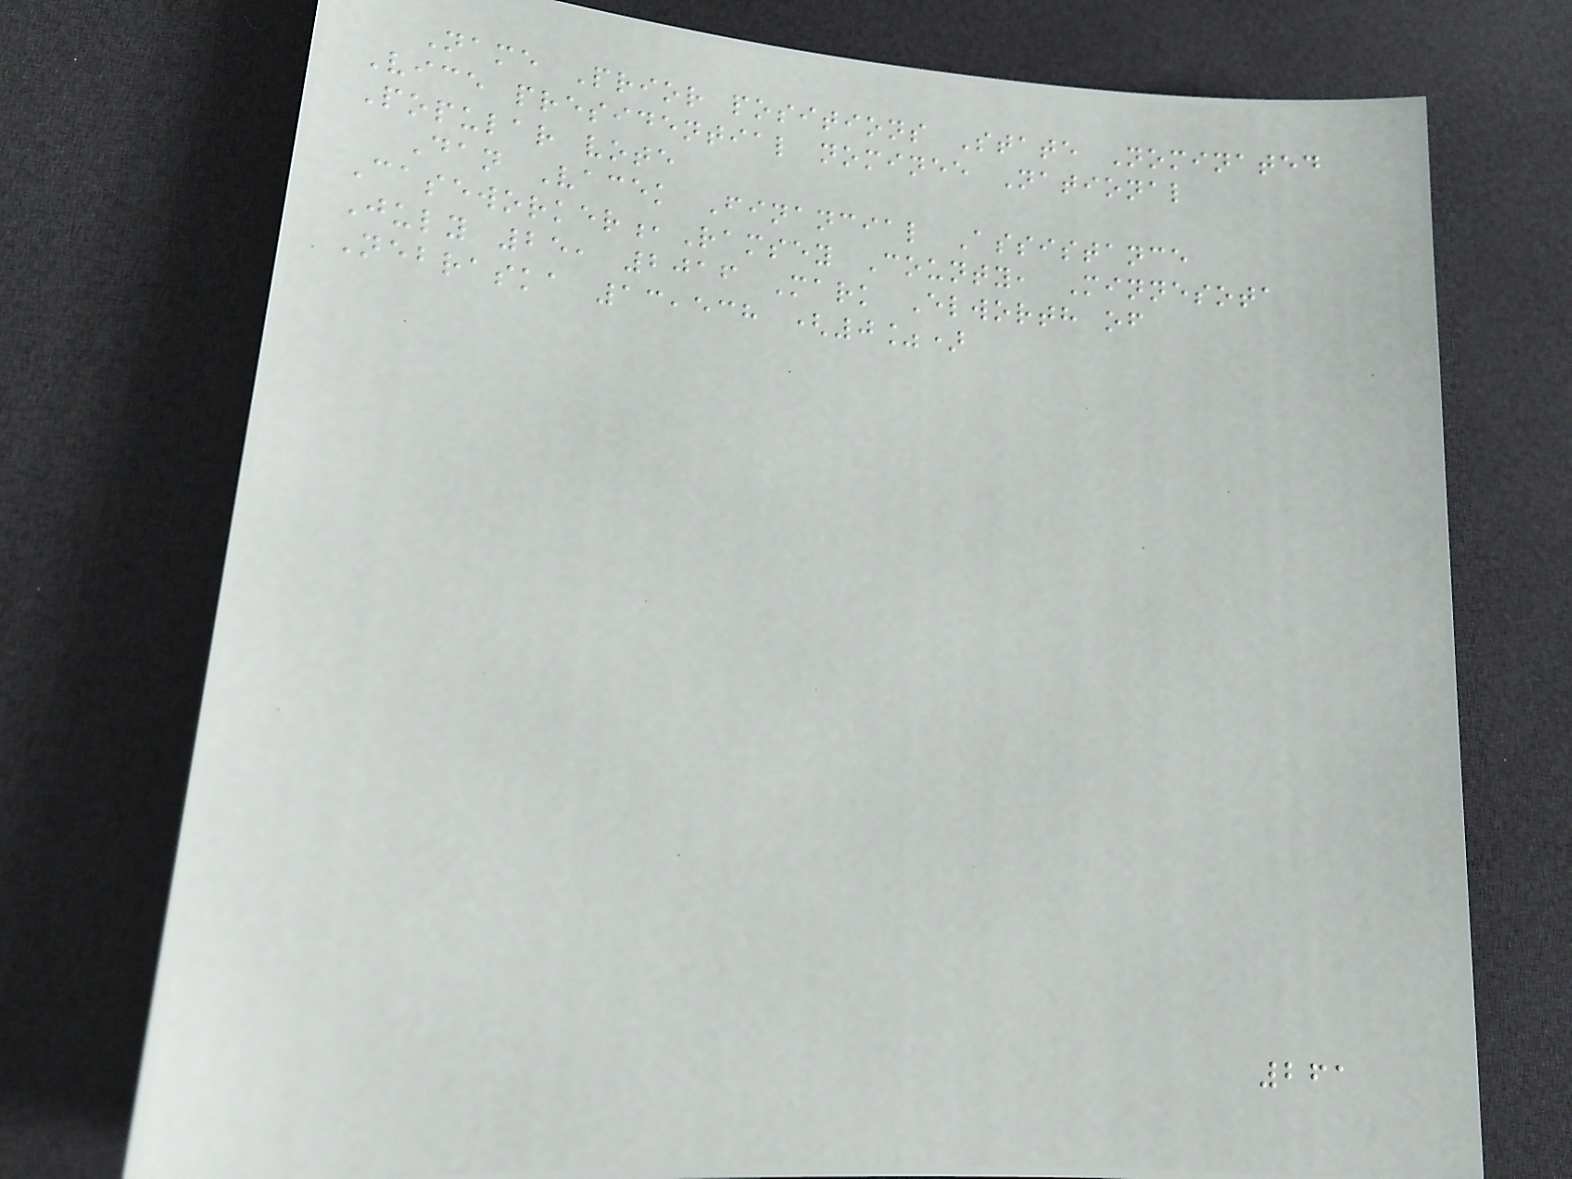Name Prior positions State Nominated
Vice presidential nominee National
Popular vote
Dan Vacek Financial Assistance
Caseworker,Ramsey County, Minnesota
July 25, 2016 Mark Elworth of
Nebraska 13,538 (0%)
261
